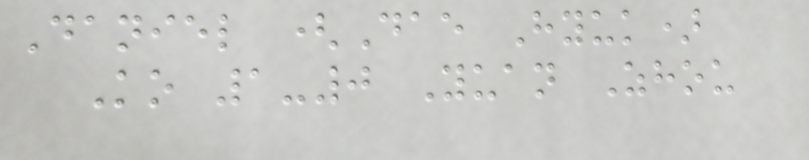Daniel (Dae Hyuk)
Ko 1-0 Yuan Zhou
